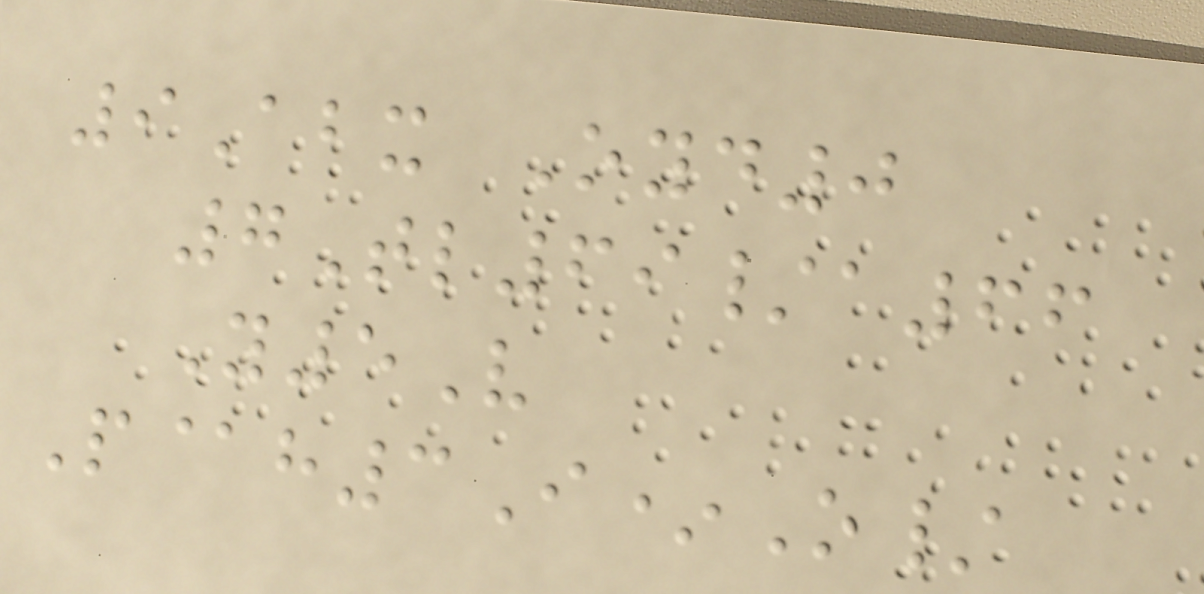9Abx Oyd0
7Tl69/a66
Y5V
P@h3I*O/
